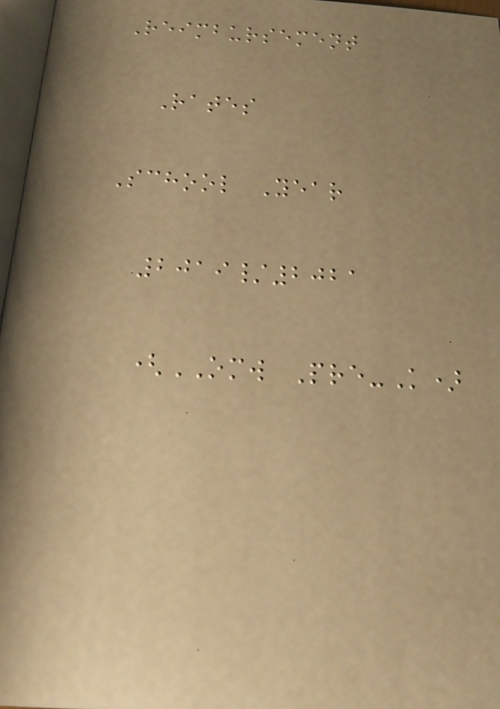Reimbursement
Rates
School Year
2019/2021
(OMW Pre-K)
